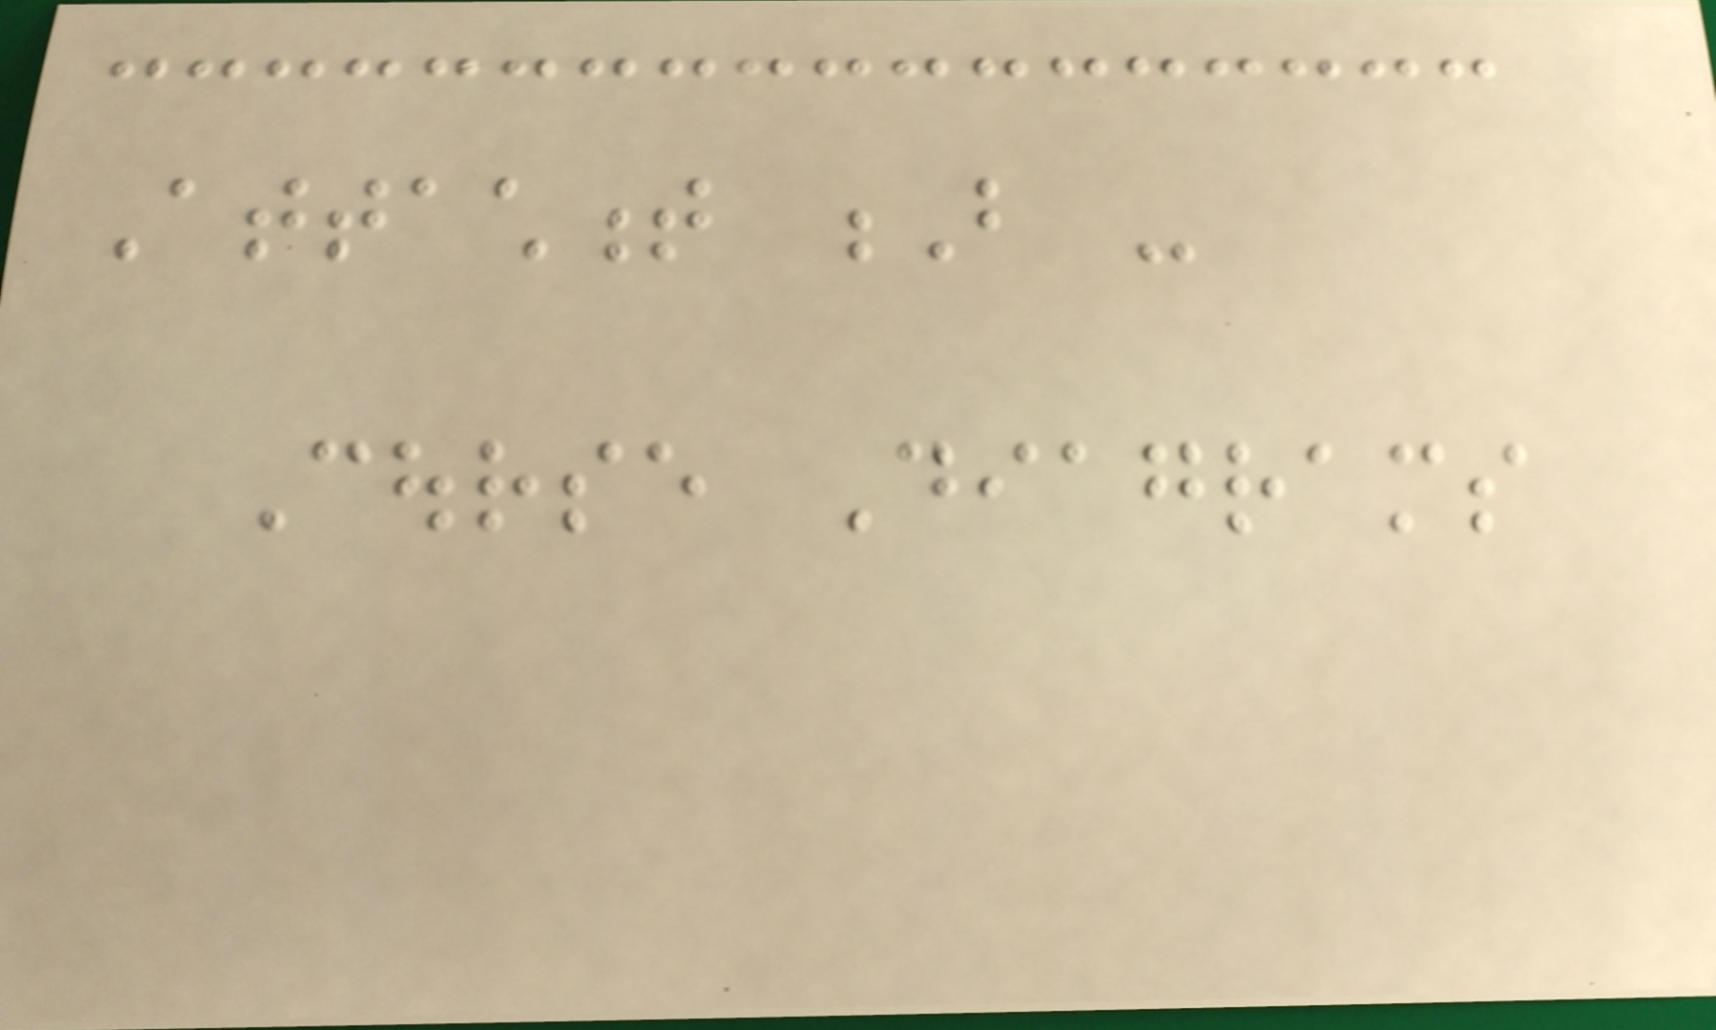Attachment B -
Course Diagrams
